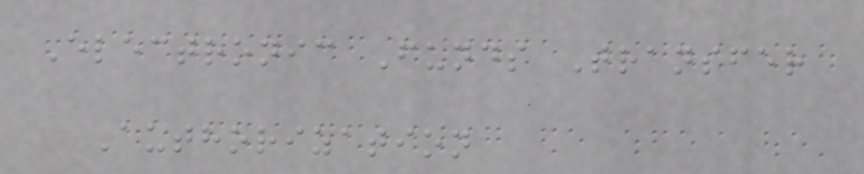Electronic Funds Transfer
Authorization
